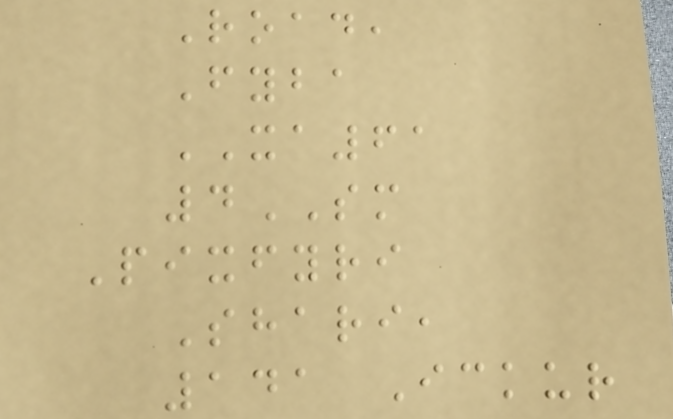Road,
Fyba
XA61
4SM
Pixfyri
Shari,
141 Ickur
